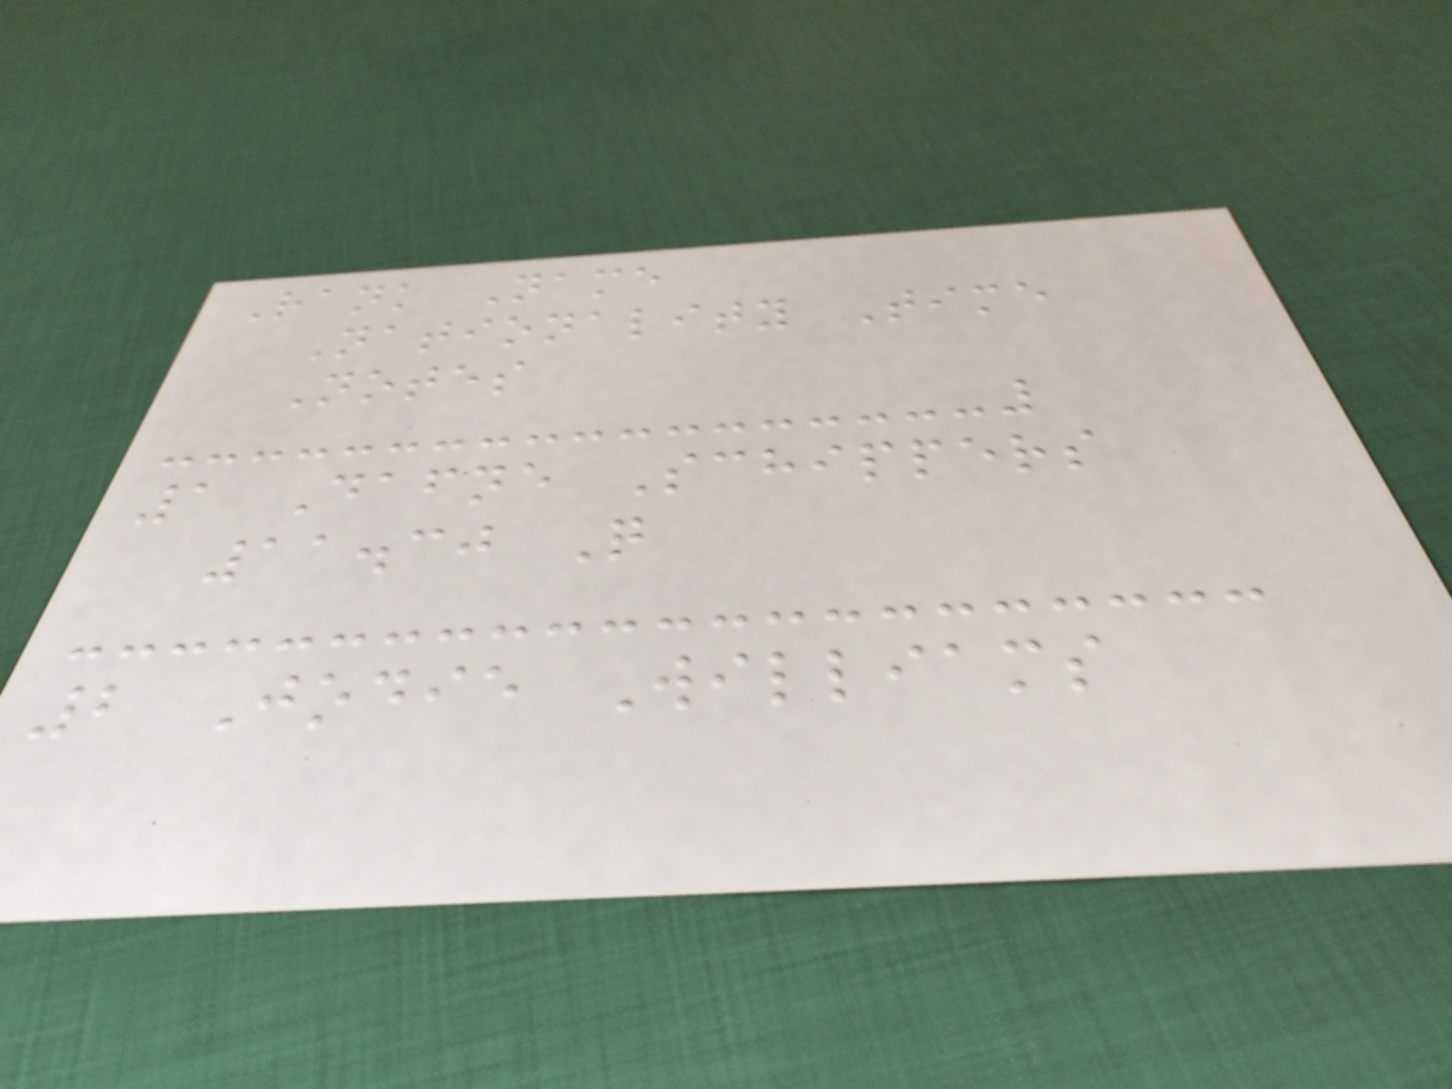Rank Name
Nationality Time
Notes
1 Dafne Schippers
11.30 Q
2 Jodie Williams
